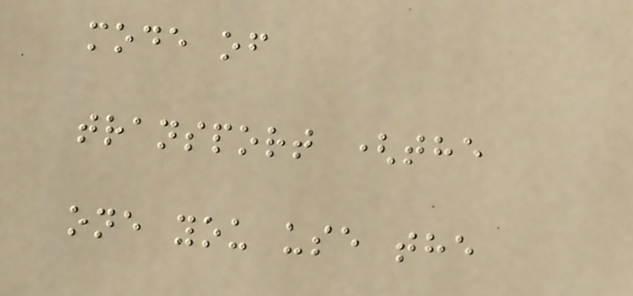mode of
transport (the
one you use the
